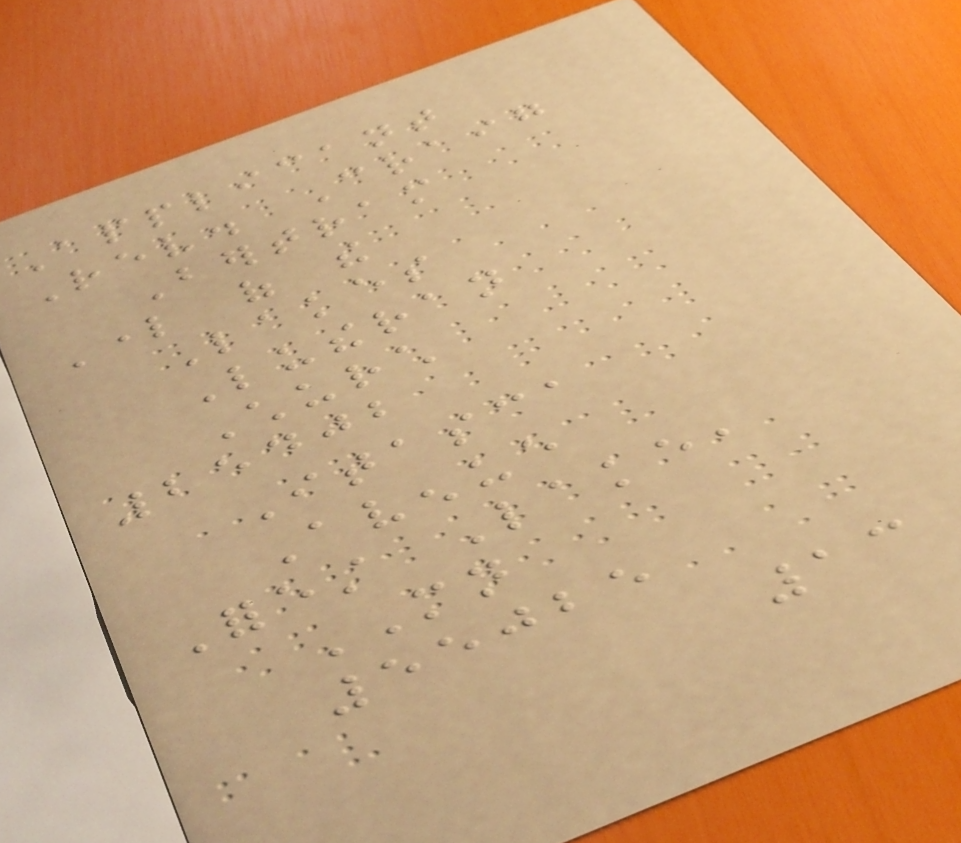Applicant
Rev. Craig
Bertram
Lord of the
Lakes
Lutheran
Church
25402
Itasca
Avenue
Forest Lake,
MN
55025
13
